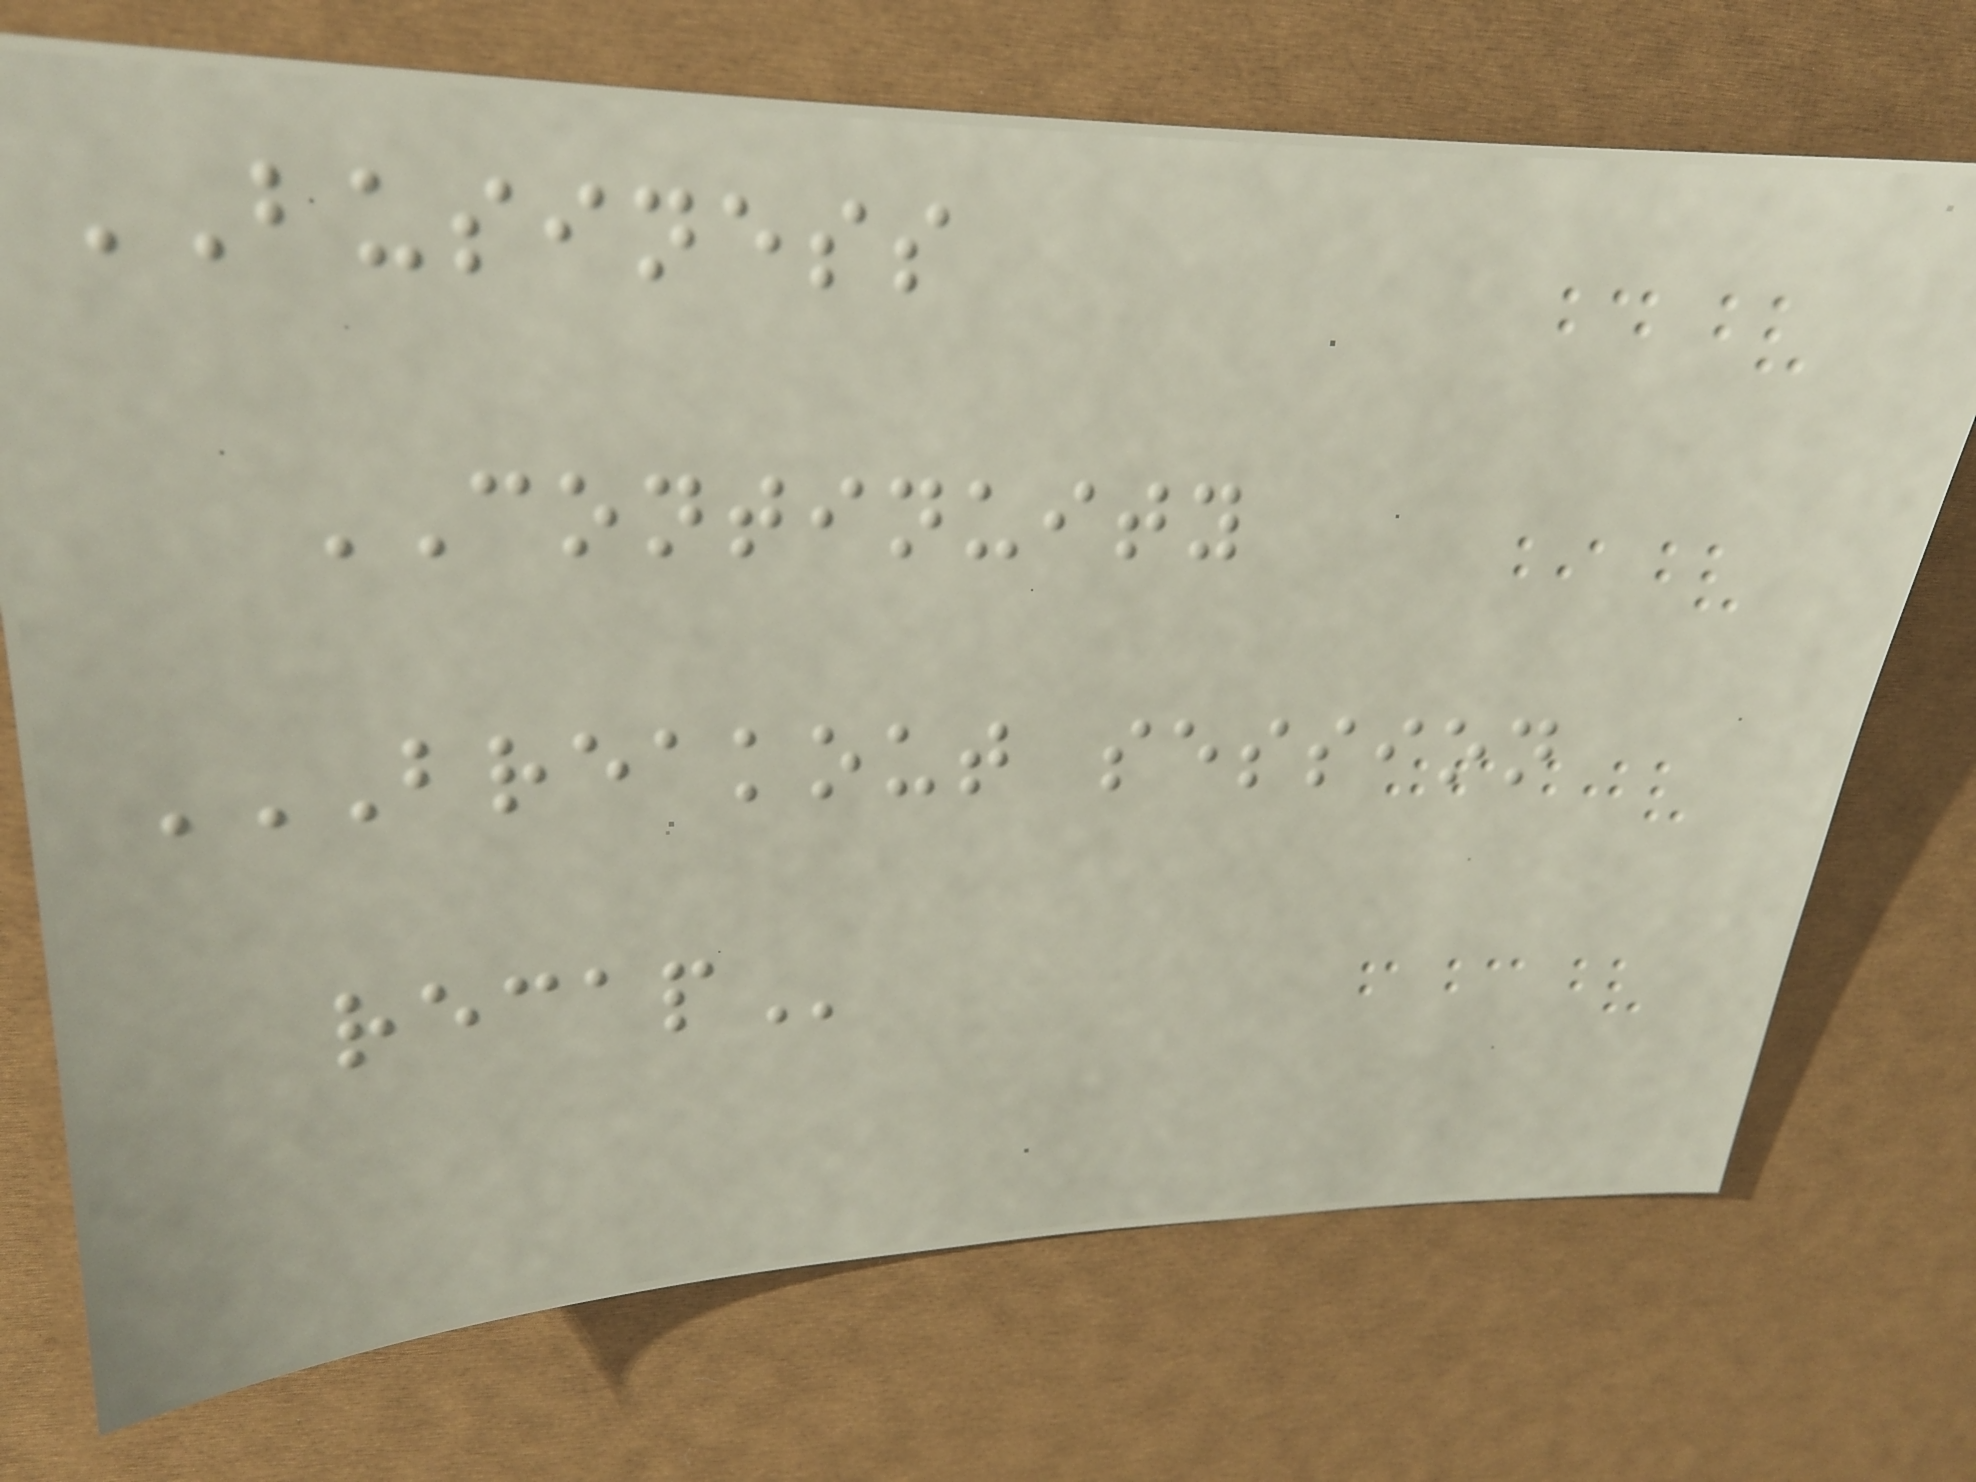BUSINESS
CONTINUITY
BREAKOUT SESSION
RECAP
